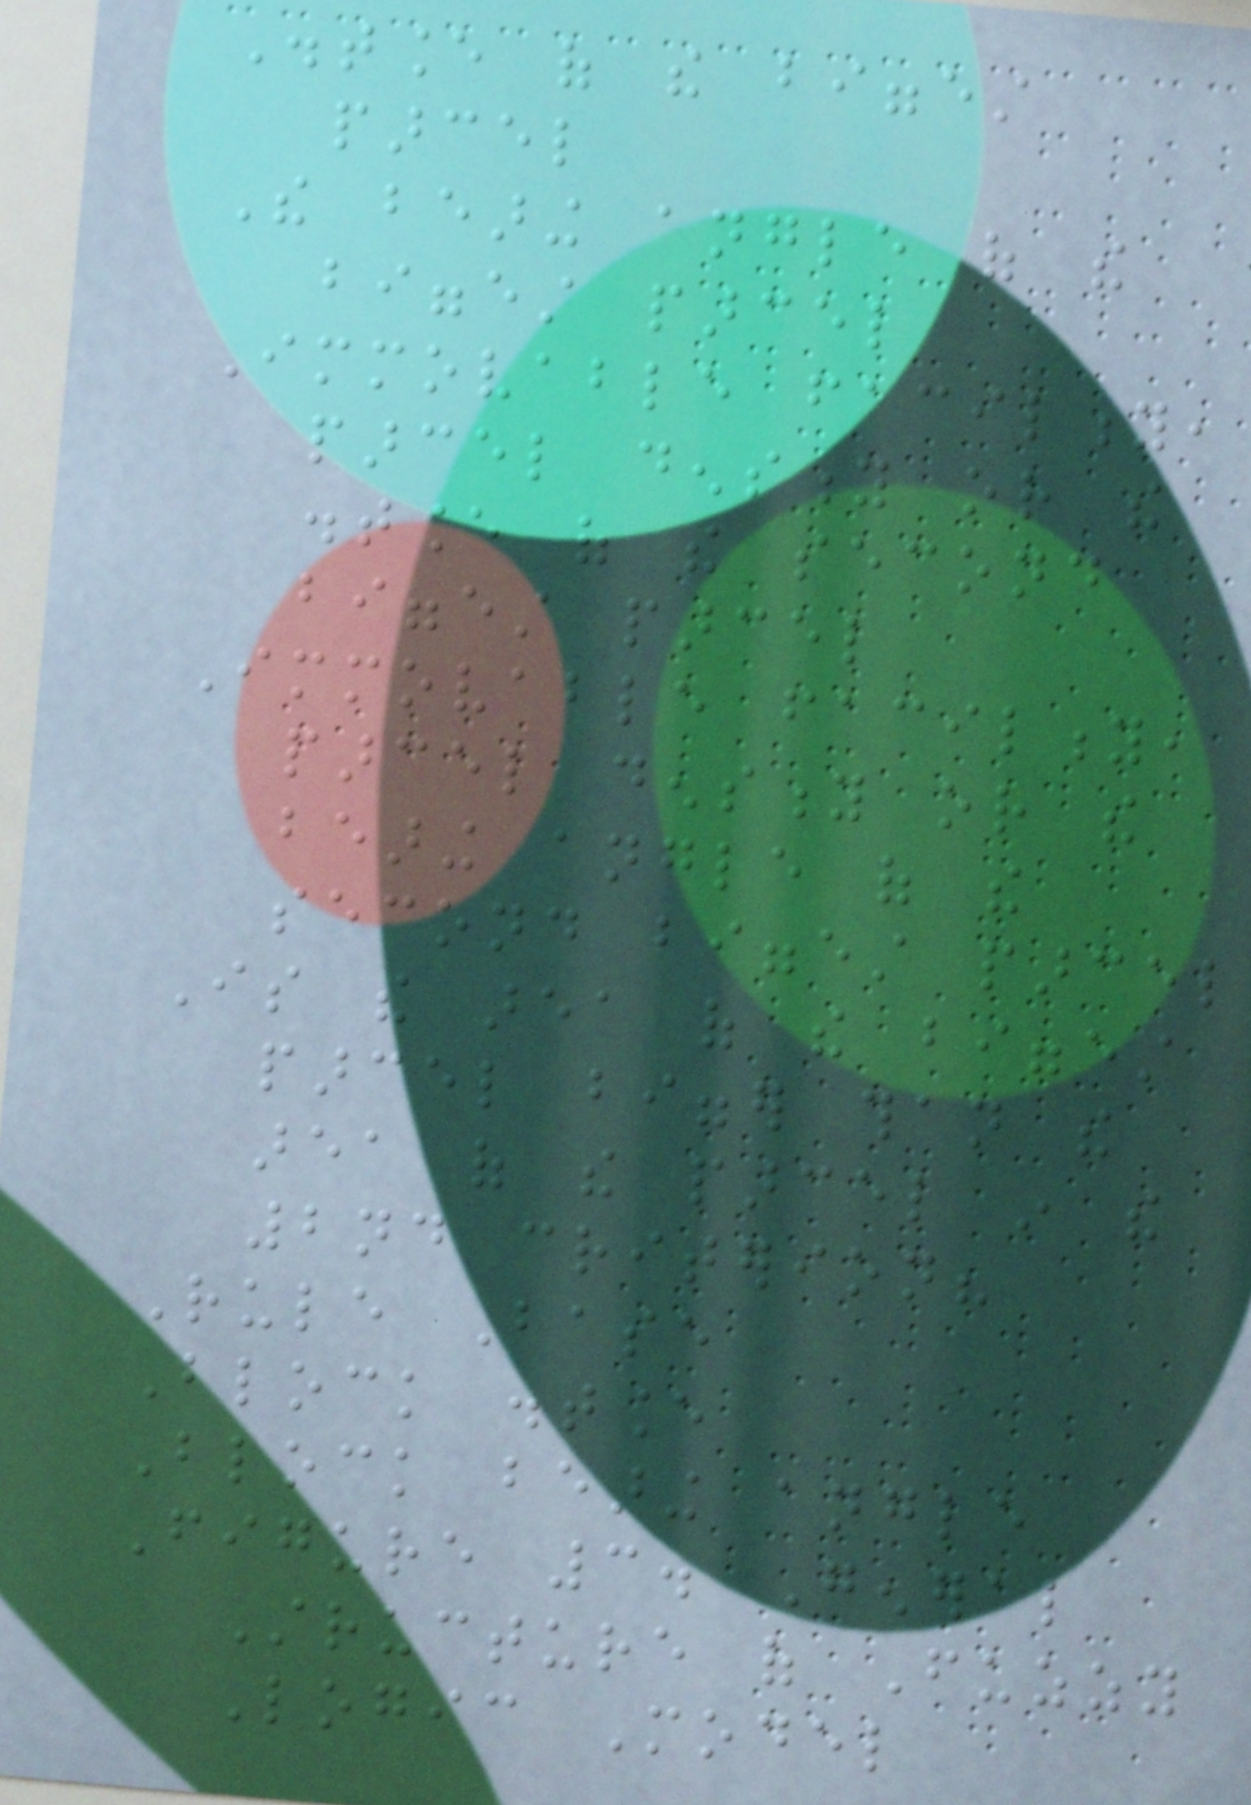Distance of the biggest
parcel
The bearing angle of the
biggest parcel
Immovable facility,
parcel density or the
distance of the second
biggest parcel
Immovable facility,
parcel density or the
bearing angle of the
second biggest parcel
Is the area of the biggest
parcel bigger than the
area of the parcel in the
2nd criterion?
Rule Base
Block distance
Block bearing angle
Figure 3. General
Structure of Fuzzy
Logic Model
